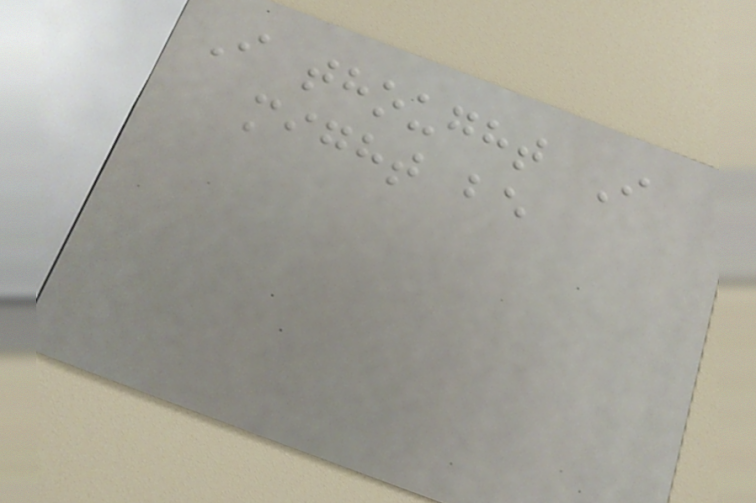I thought I
might be
